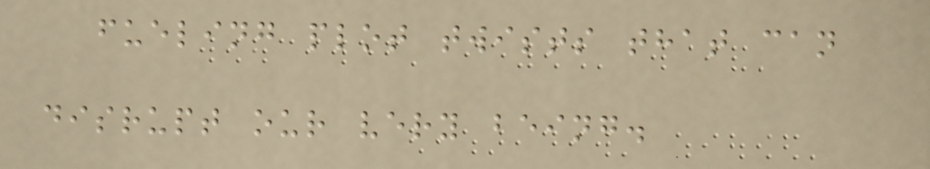fueling plot twists that can
disrupt our very being.
